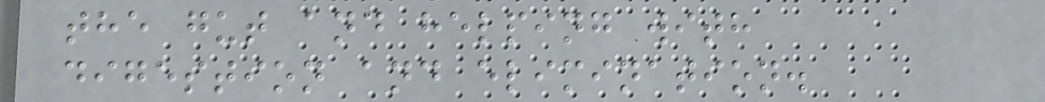the gut and helping with
digestion and elimination.
